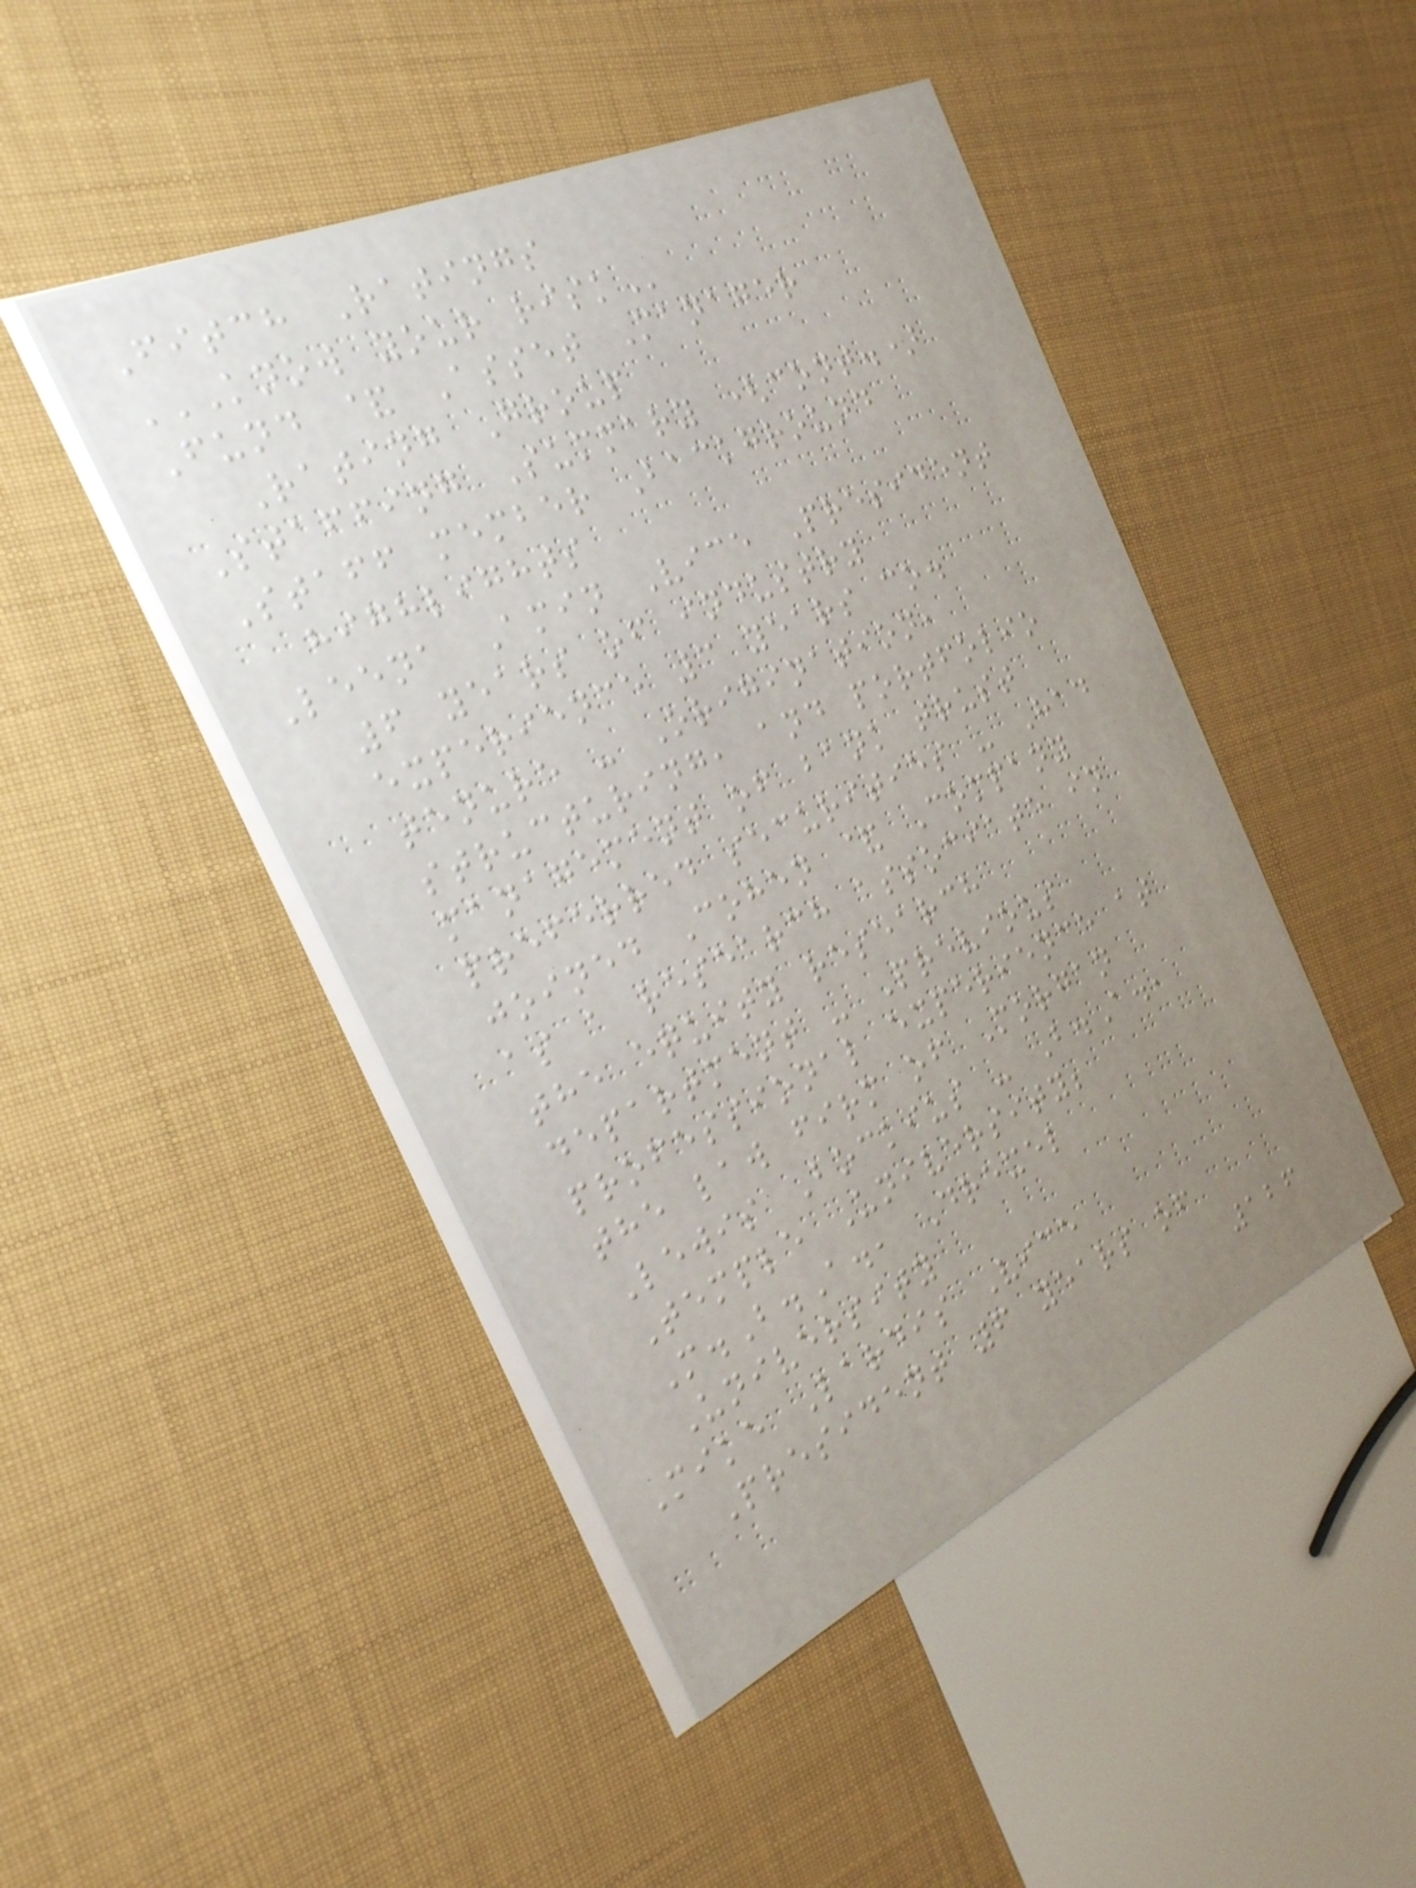Fitch Ratings
KNOW YOUR RISK
Fund & Asset Manager
Rating Group
Staffing Summary (cont.)
Staff member Background
highlights
Leena Amin Vice President
6 years of industry
experience 3 years co.
tenure - Origination,
structuring, and portfolio
management of bank trust
preferred securities - Had
joined Cohen & Company
as a research associate in
the equity research
department - Previous
professional experience at
the law firm of Morgan
Lewis Bockius - B.A.,
Temple University;
M.B.A., Drexel
University
Mike Lardis Vice
President 6 years of
126
